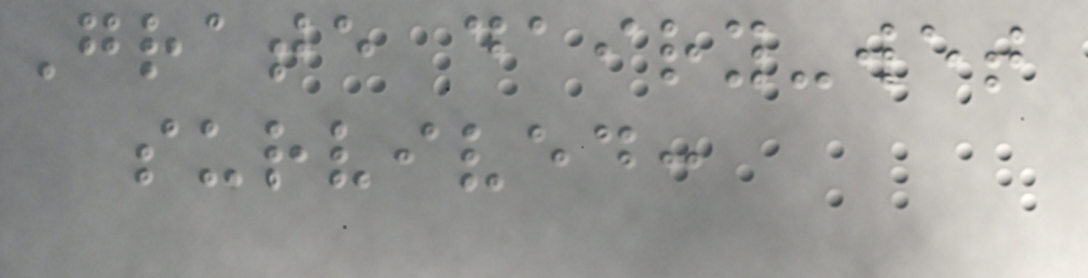Grate dairy-wet
survived:
